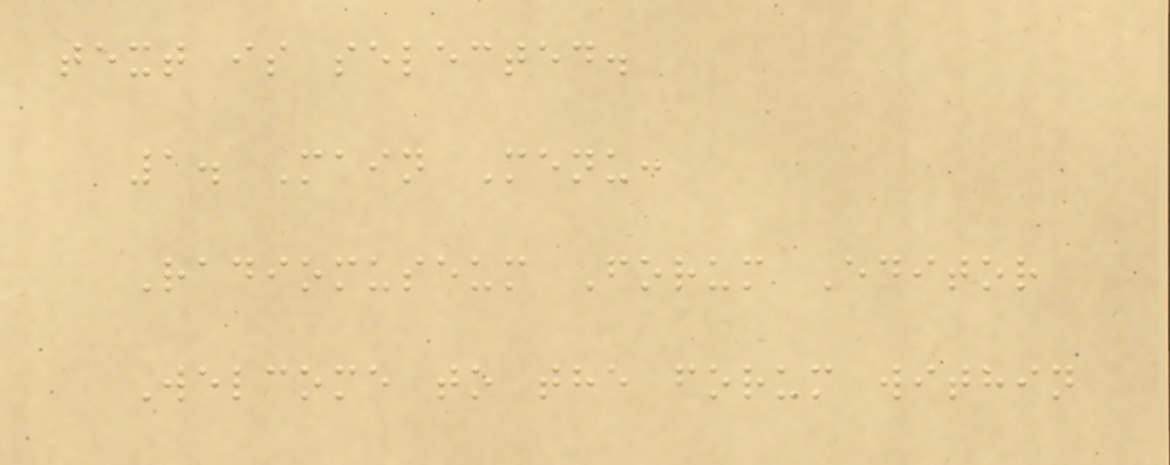text is selected.
1. Main Menu:
Radiomuseum Forum Editor
Welcome to the forum within
